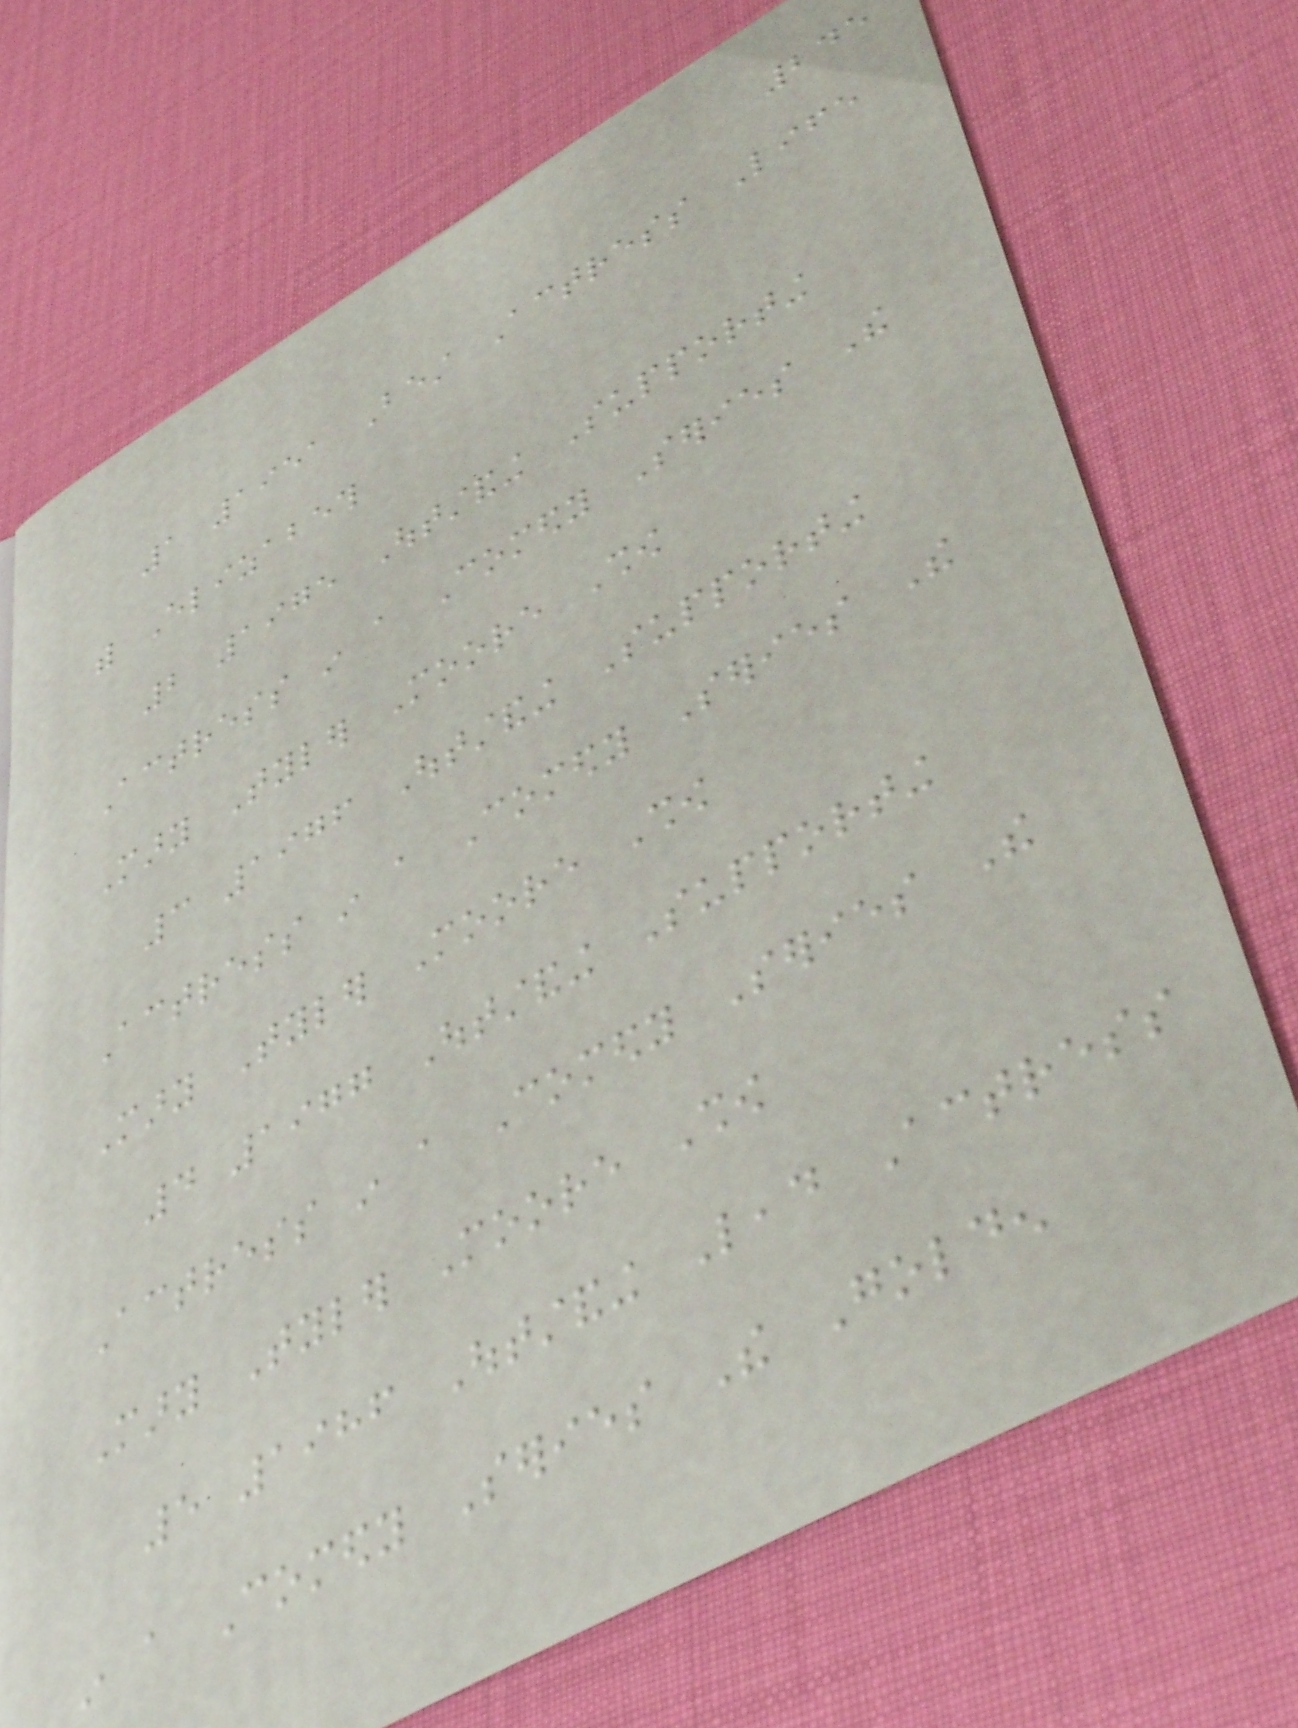245
1 1951 Best Actress Life
with Elizabeth
2 1975 Outstanding Supporting
Actress in a Comedy Series The
Mary Tyler Moore Show
3 1976 Outstanding Supporting
Actress in a Comedy Series The
Mary Tyler Moore Show
4 1977 Outstanding Supporting
Actress in a Comedy Series The
Mary Tyler Moore Show
5 1986 Outstanding Lead Actress
in a Comedy Series The Golden
